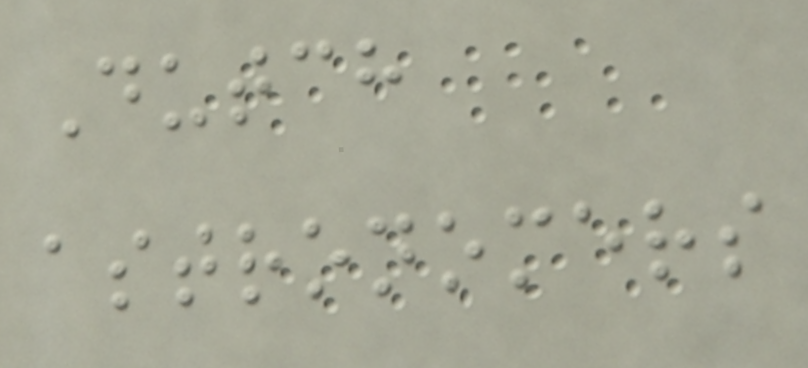Dutch
astronomers
